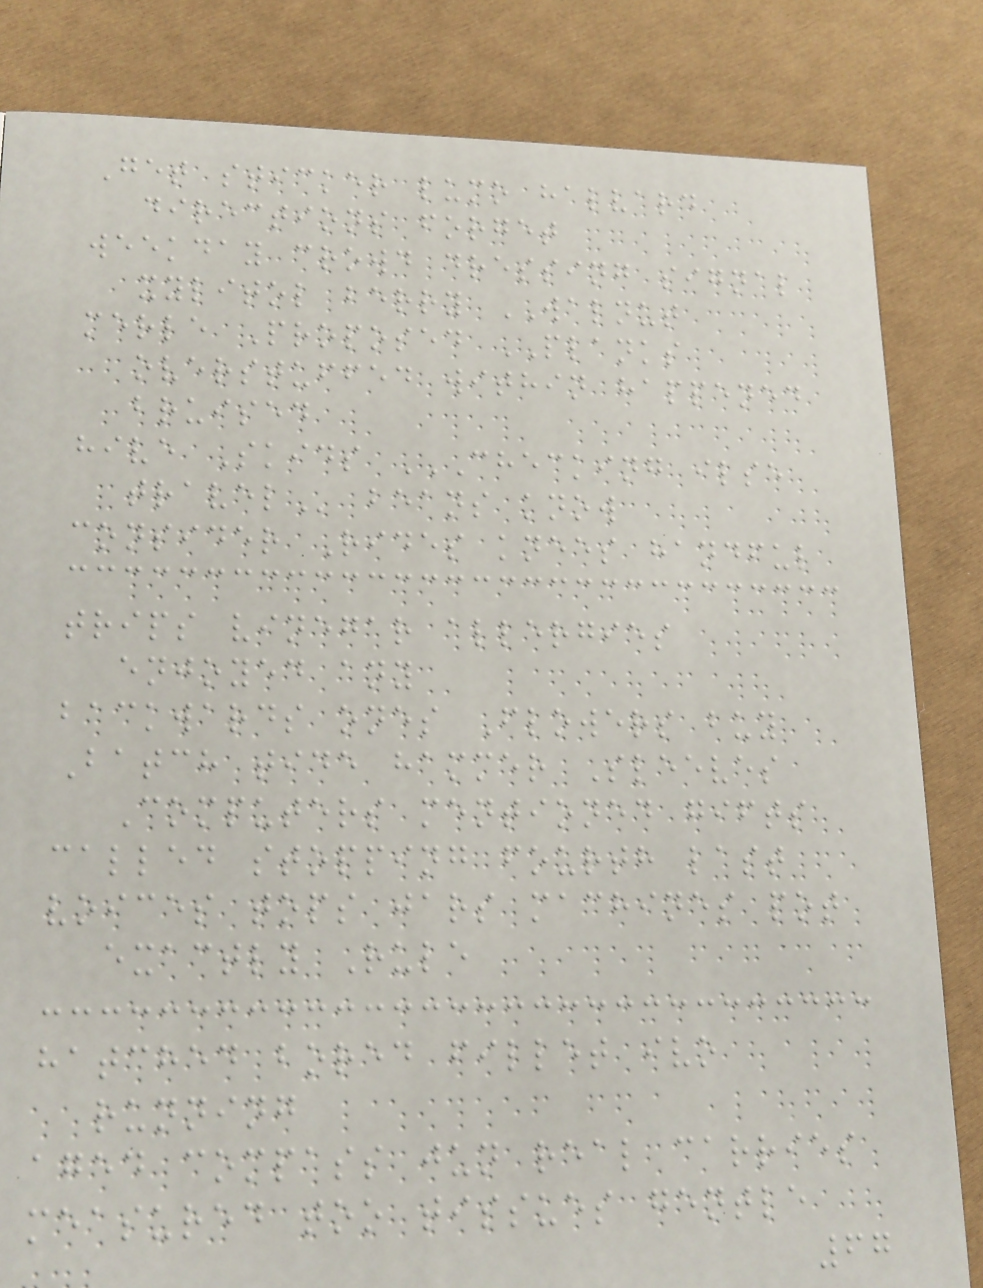Get sticker lumo halvard
directions forget
weekday crowd dressing signal
xylitol berry WALNUT
merle Proposed PLANKS
overstuffed within happened
bruised
hive Skids CHECKING ILSE
TRAVEL beans know
consider Rides knees handful
trips vinegar allergies
enjoyed any
backwards ones Flowers buy
Batch tide hammer Sleeves
Computers mentioned gifts
called stopping fourth last
voices tops jars machines pot
exactly Rule
hatched bored fillet ivo
running
aged compass jun real carries
measured too tissues gentle
67
